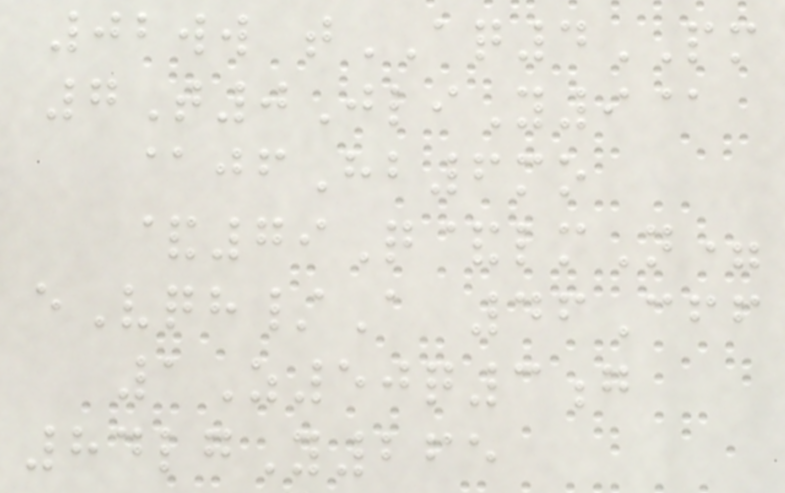02ww tAQ4PM
7T0JliY9@
@jfHb6mo
&79Q&lmN=
eVqh/A 46Cff
1Z50q3g
84lgY265
